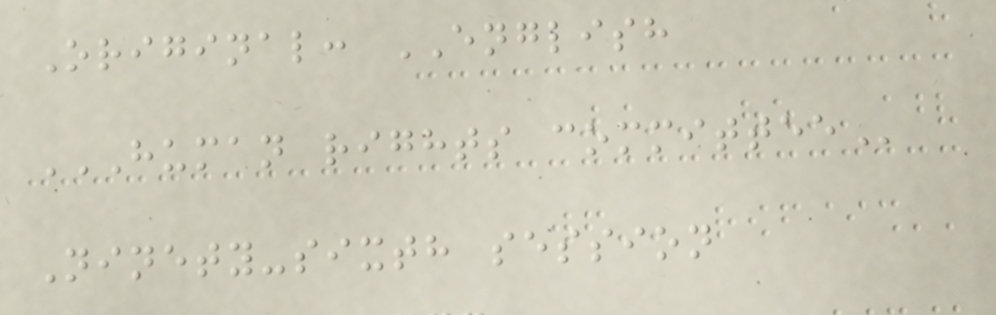Original: ENGLISH
HUMAN RIGHTS COMMITTEE
Ninety-sixth session
